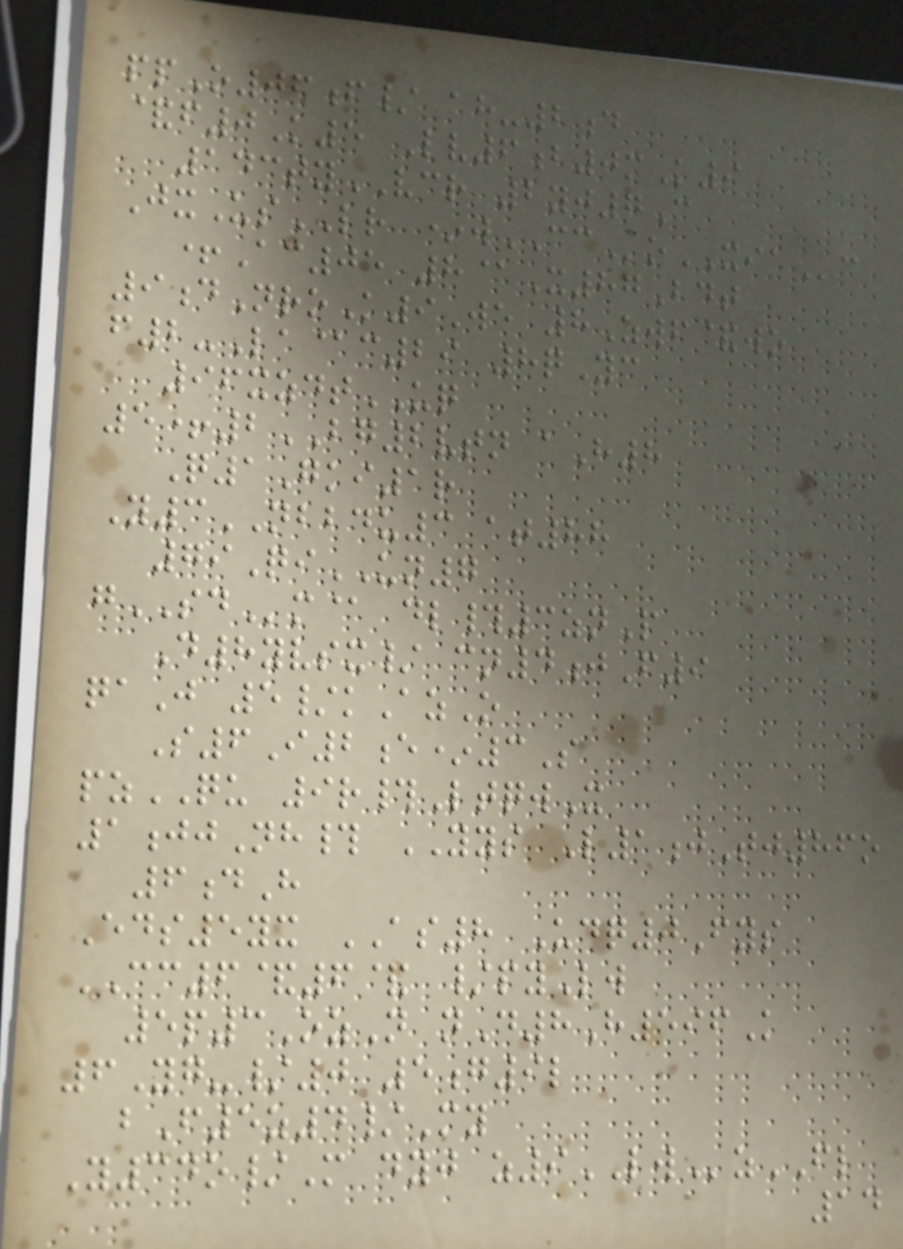ppO06f/ ah-2d
&f0K5 Lv6b0mK9
143tyVCR 2yj7C
JxUsLR *wCCoXIAc
+Ac05 8@X87Bdt
9dNroK9We 8Zwf&wo
f2-La@c29 8qYc
96xzdtUQ
5+2BG2vtn aH8
Q1Gki1r
Y3NBBDU3 at88
79QiUN7
gSDm@ dl#3znP
D8yvsx/ cn4jF9
qaJ 5/kAzO
S6I2e*3S
pzQU 9r#LtqwX
1jjNh# YYS L1jTj86o
6dH
Eds5yx AS8 Udq0Fys
CC6&6& /pyLw
5p3OzN nD8H596K
6Yg-/0 5g9l
bF5z4/My
Y34o/M dyj z9LWzFL
14
